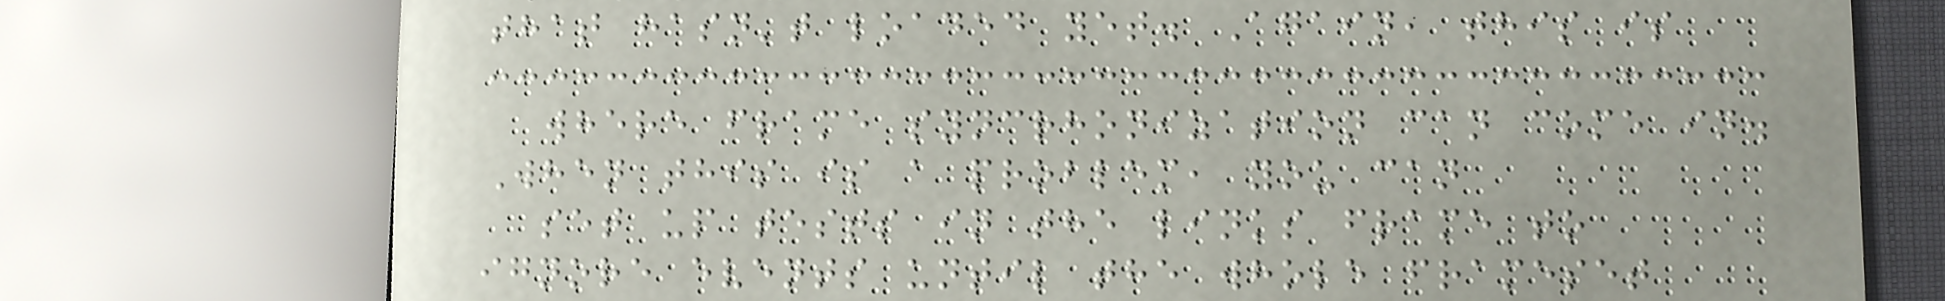that hasn't loaded yet. Again, this is
where frame syncrhonization can come in.
When this is a problem, you can
set up tests in the links frame to
ignore events until the whole frameset
